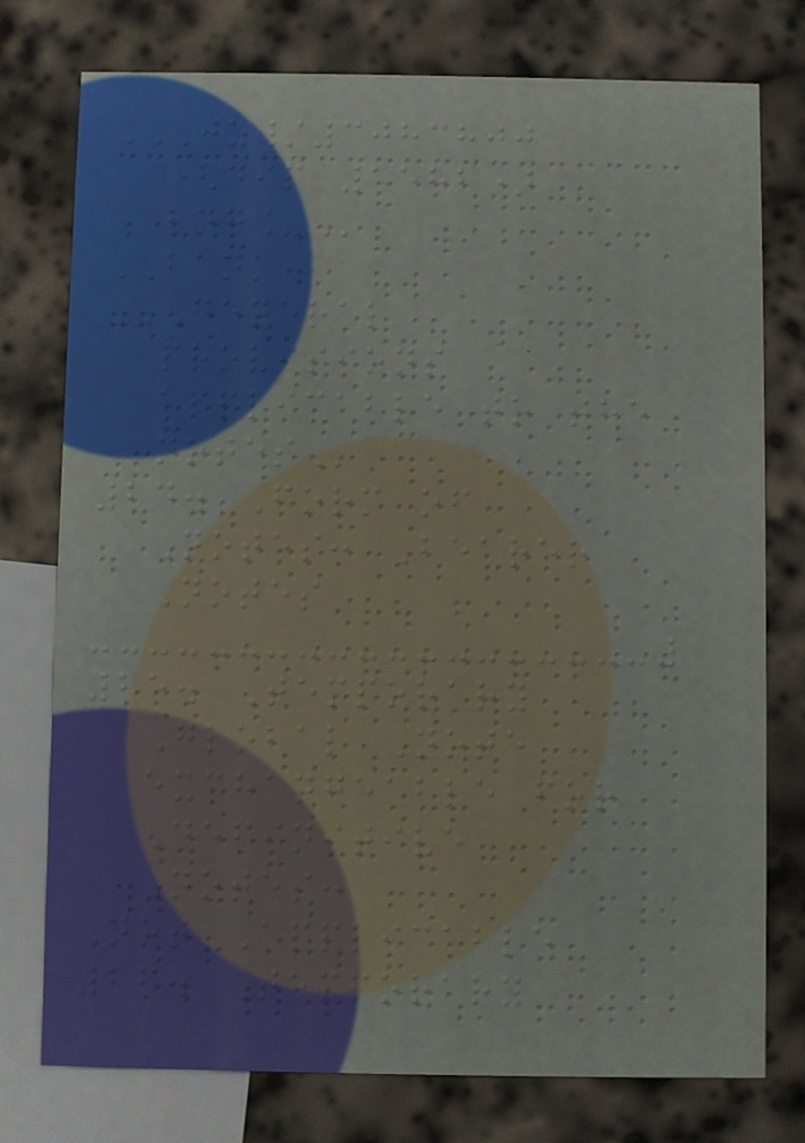JZ/3083800
(DIP 1582)
BNG_
BANK
GENERAL
PROVISIONS
APPLICABLE TO THE
NOTES
24. Form of
Notes: Bearer
Notes
25. Temporary
Global Note
exchangeable for
Definitive
Notes:
Not Applicable
26. Temporary
